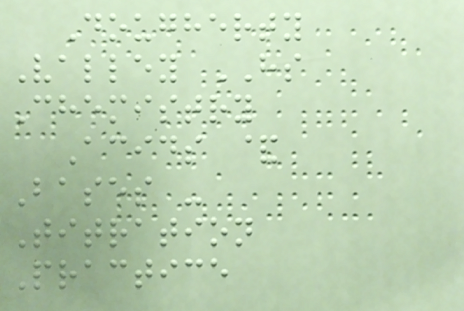Dougherty
Valley HS
Chemistry
Acids &
Bases -
Titration
Practice
